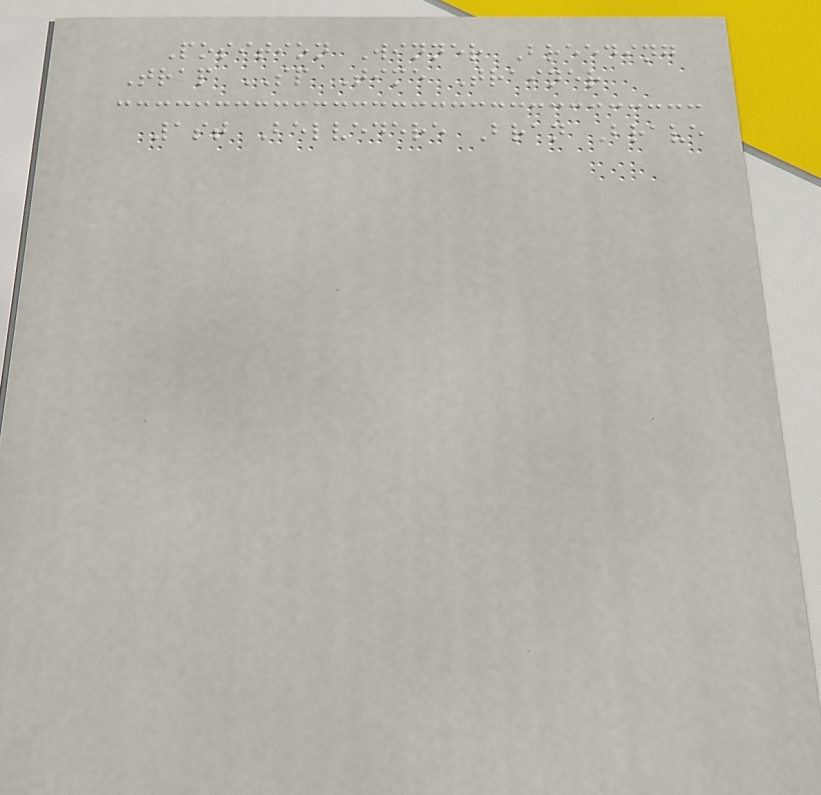Position Winner Breeding
Trap SP Time Trainer
1st Belvedere Bran Brave
